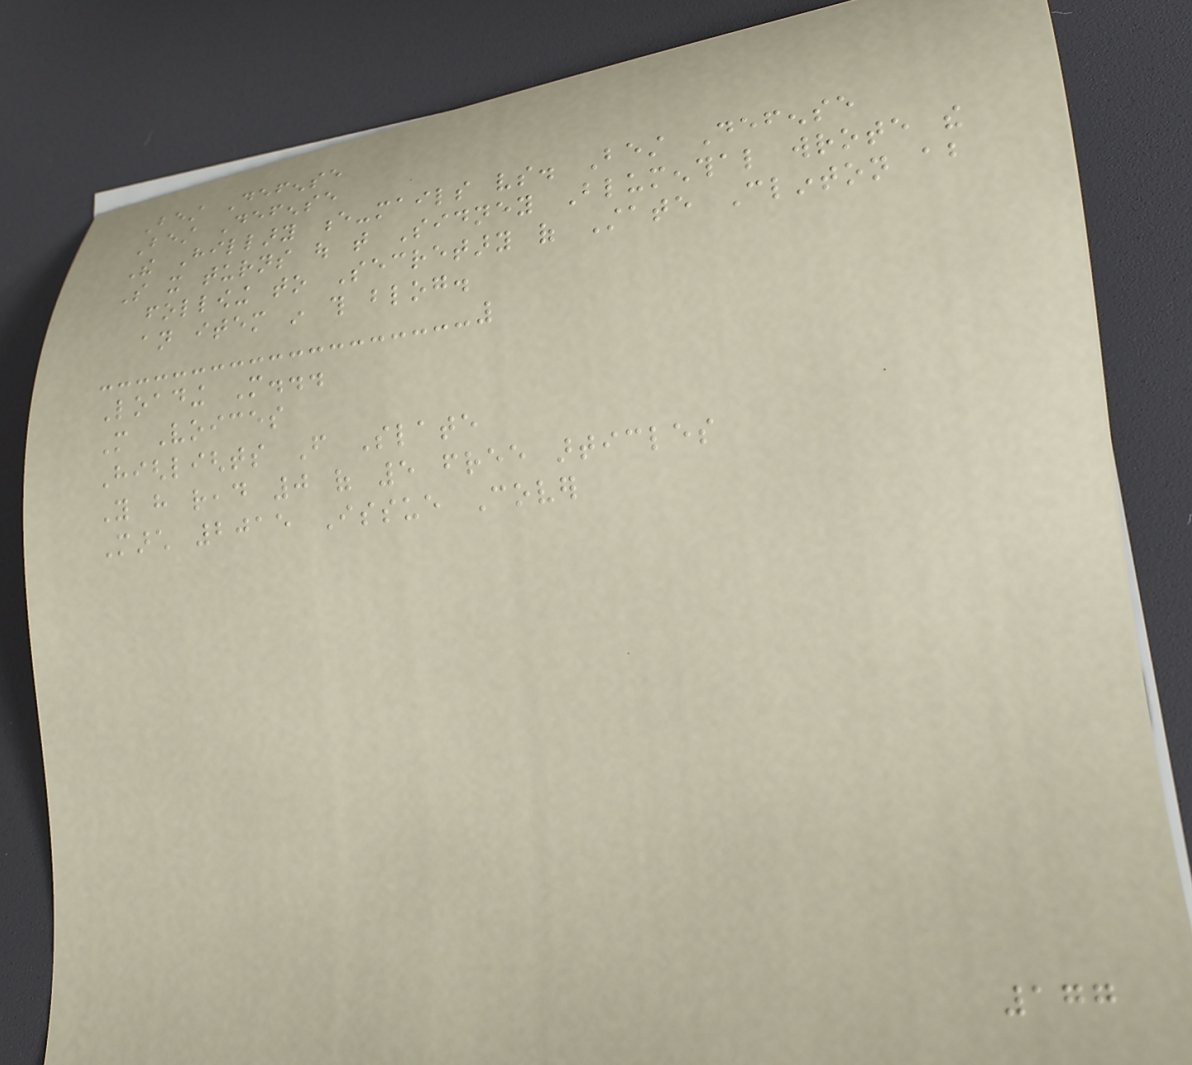Best Defense
Best Defense
The Hillary e-mails vs. Best Defense
So it turns out that Sidney Blumenthal wrote the
following to Secretary of State Clinton about
an item in this blog.
Loading More...
More Voices
Highlights From Slate
You have read 0 of 5 free articles
March 2015 Issue Cover
177
